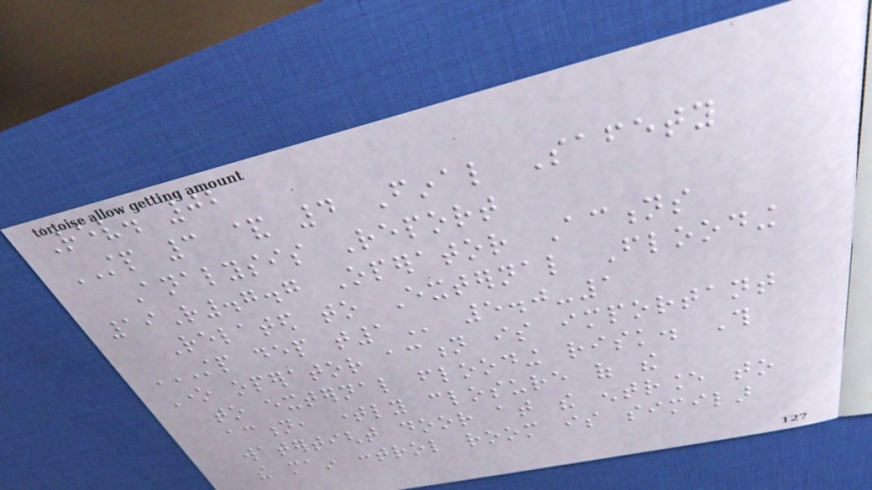Rev. 02
STP 3 & 4 Final Safety
Analysis Report
19R.7.7 Operator Actions
Related to External Flooding
STP DEP T1 5.0-1
One operator action is important
to external flooding risk. This
action, timely closure of the
watertight door at the entrance to
the main control room is similar
